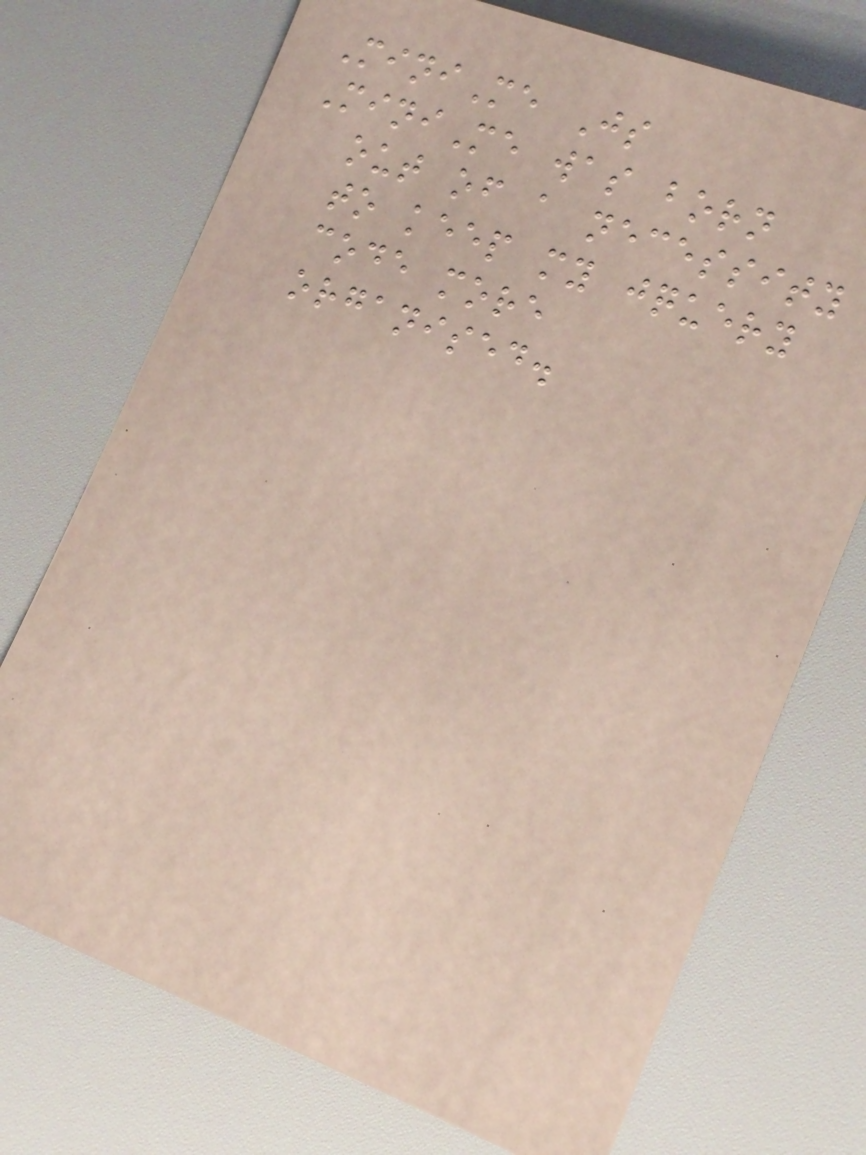MiniMe Js
MiniMe was born
out of a necessity
to keep my jquery
code more
organised.
